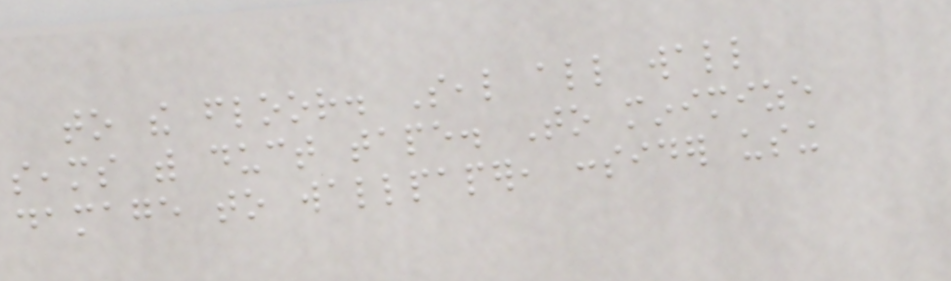to the floor. Seal all wall
seams with duct tape. To minimize
damage to wallpaper, consider using
